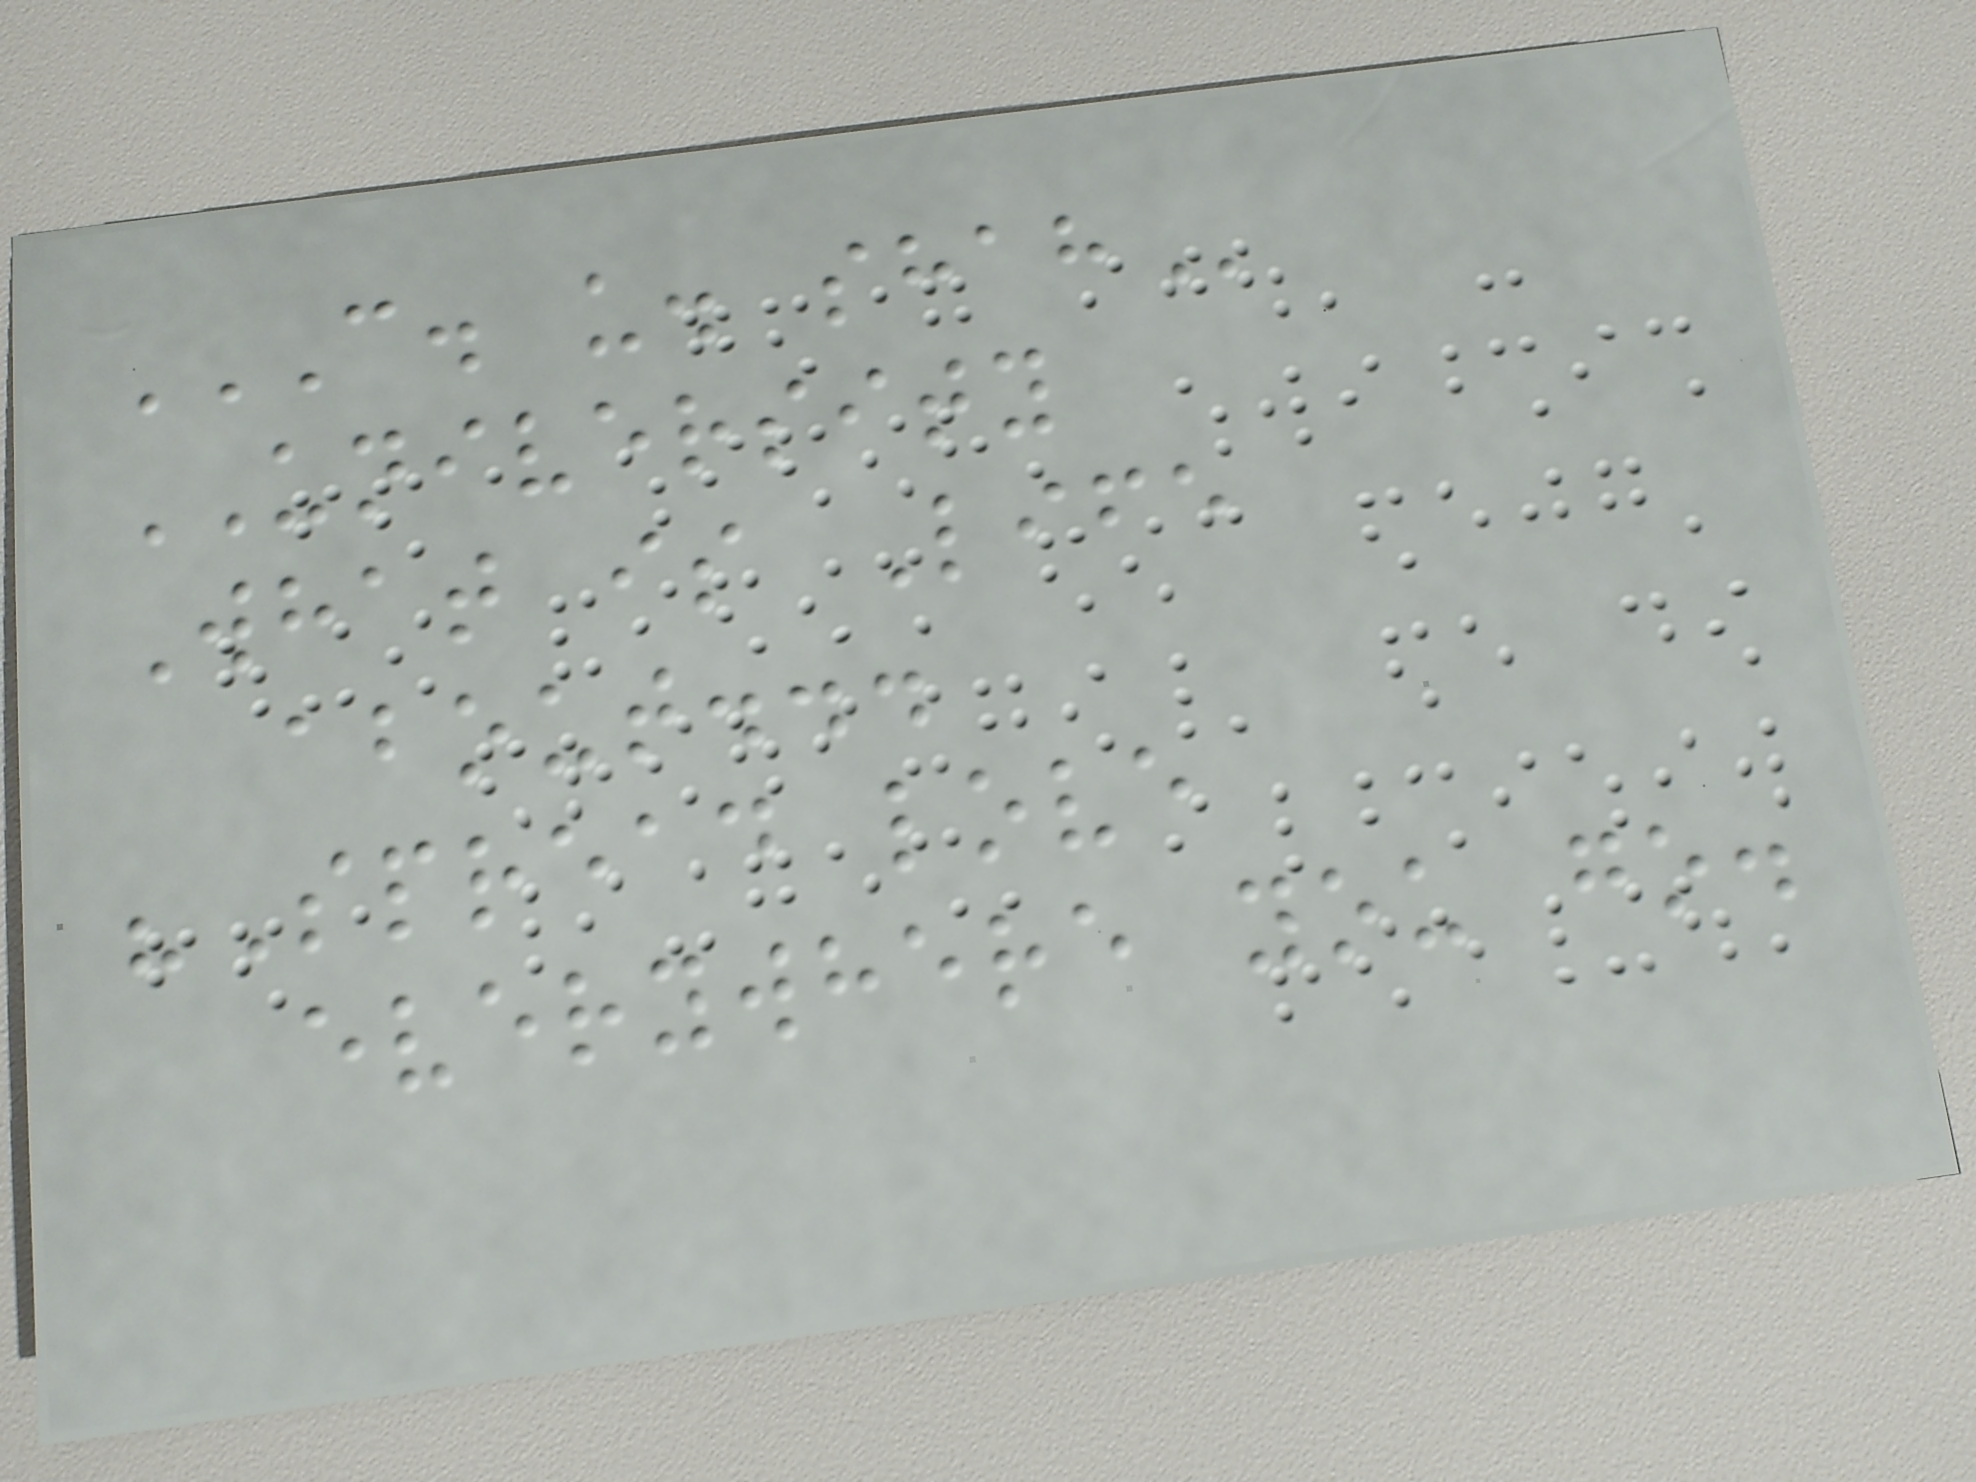C. U. SHAH
UNIVERSITY
What is Life
about...
"Spread love
everywhere you go.
